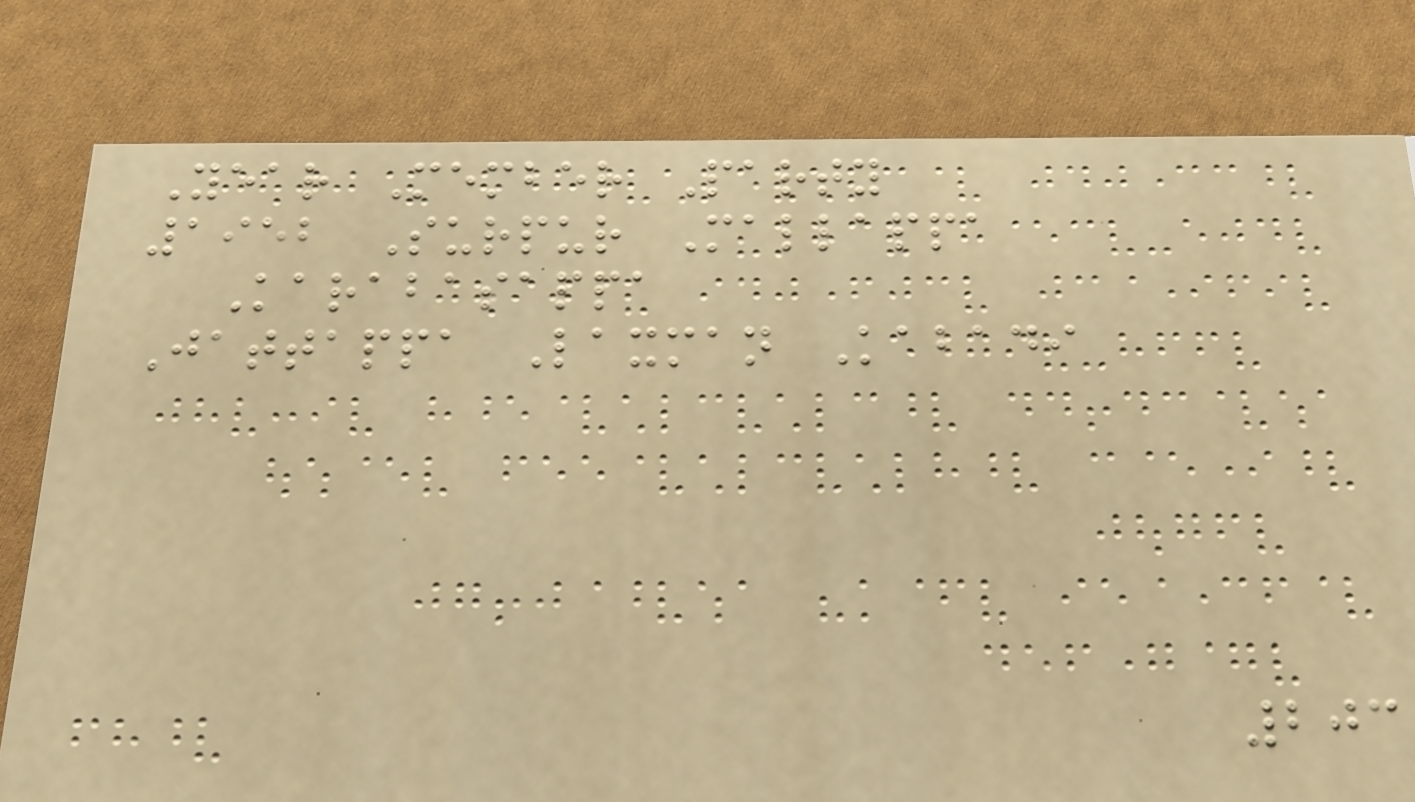Year Member Party
1952 Surpur Mallappa
Karabasappa
Jattappa Laxman Kabadi
203
